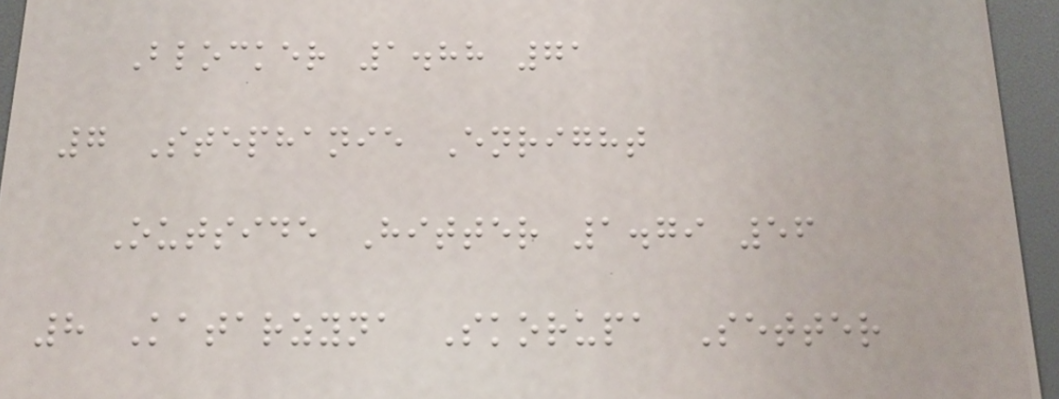Blocker 1.88 71
7 Stephanie Enright
Outside Hitter 1.79 56
8 Katarzyna Skorupa Setter
